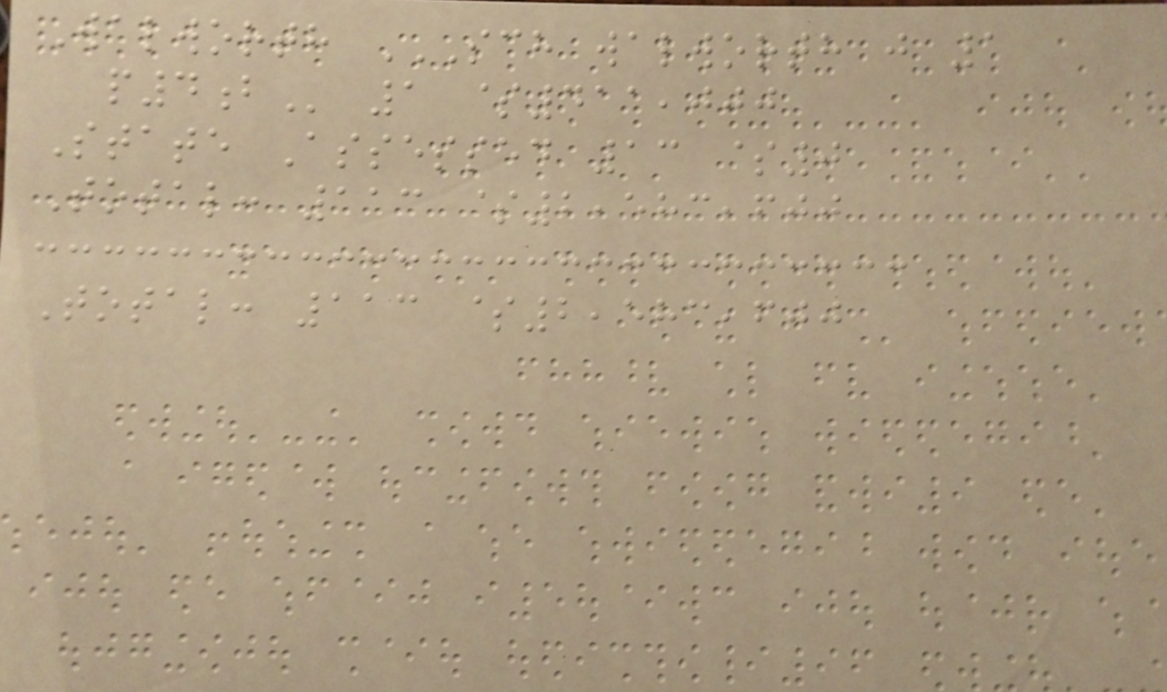Walworth SCH WALWORTH J 1
P4B 1 $411,000
State Assessed 13 $0
Total: 113 $2,583,600
Total: 113 $2,583,600
